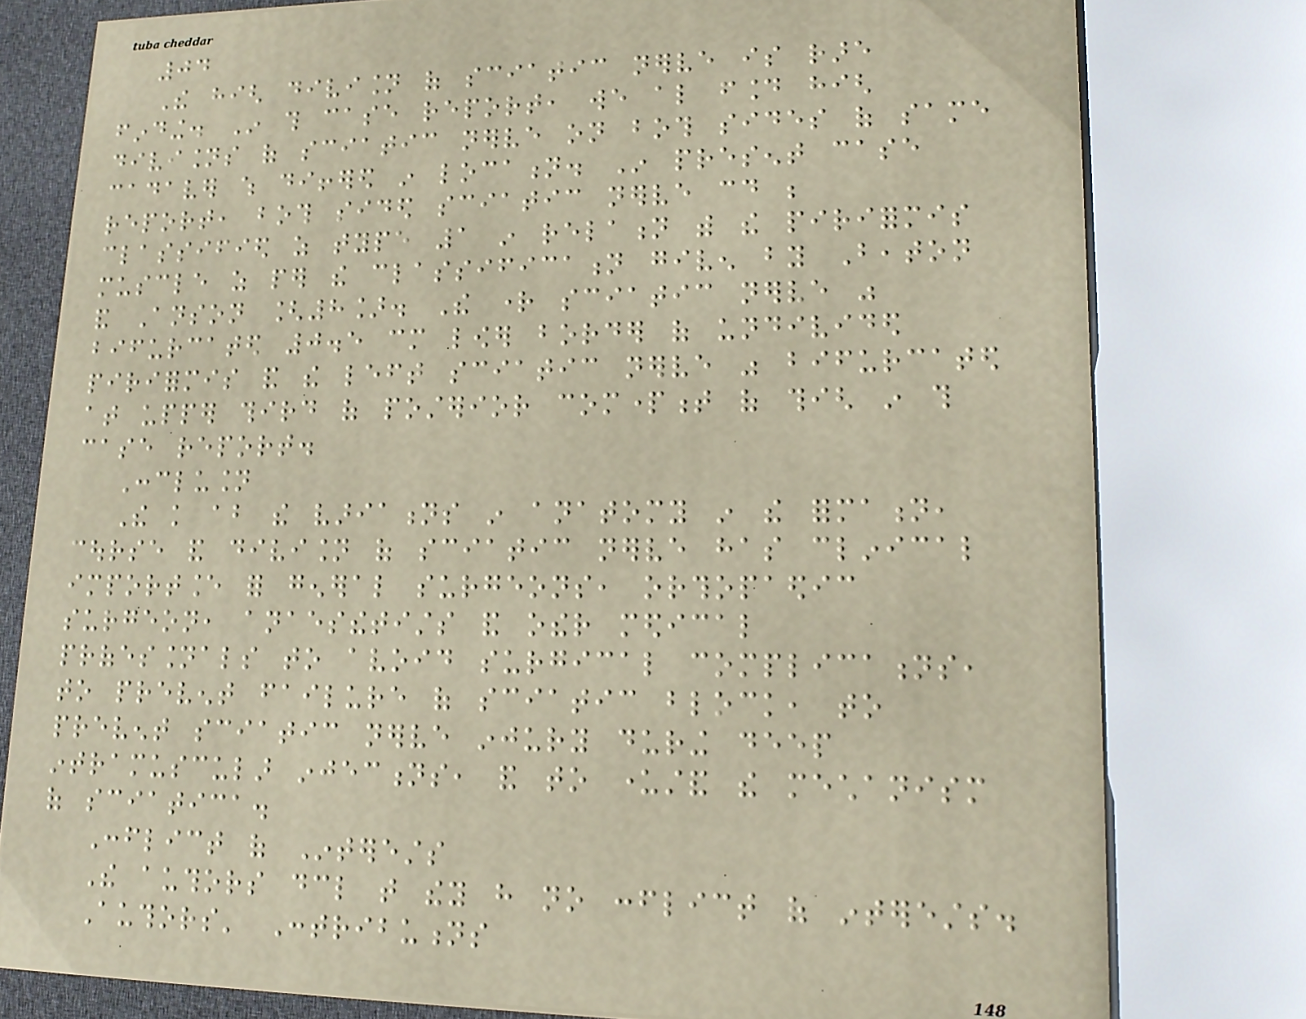04
The high division of sciatic nerve is rare
finding. In this case report, we also found high
divisions of sciatic nerve on both sides of same
cadaver which differed in location. In present case
report, both sided sciatic nerve could be
classified as type 1 in relation with the piriformis
muscle as per the classification given by Beaton
and Anson [8]. The right sciatic nerve was
bifurcated 0.5 cm lower border of undivided
piriformis and the left sciatic nerve was bifurcated
at upper third of posterior compartment of thigh in this
case report.
Conclusion
The knowledge about the variations in anatomy in the formation,
course and division of sciatic nerve has clinical
importance for general surgeons, orthopaedic
surgeon, anaesthetists and other medical
professionals to avoid surgical complications,
to prevent failure of sciatic block, to
prevent sciatic nerve injury during deep
intramuscular injections, and to understand the mechanism
of sciatica.
Conflict of Interests
The authors declare that they have no conflict of interests.
Authors' Contributions
